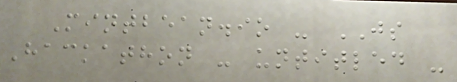Mintbean.io - JS
Hackathon - untitled -
